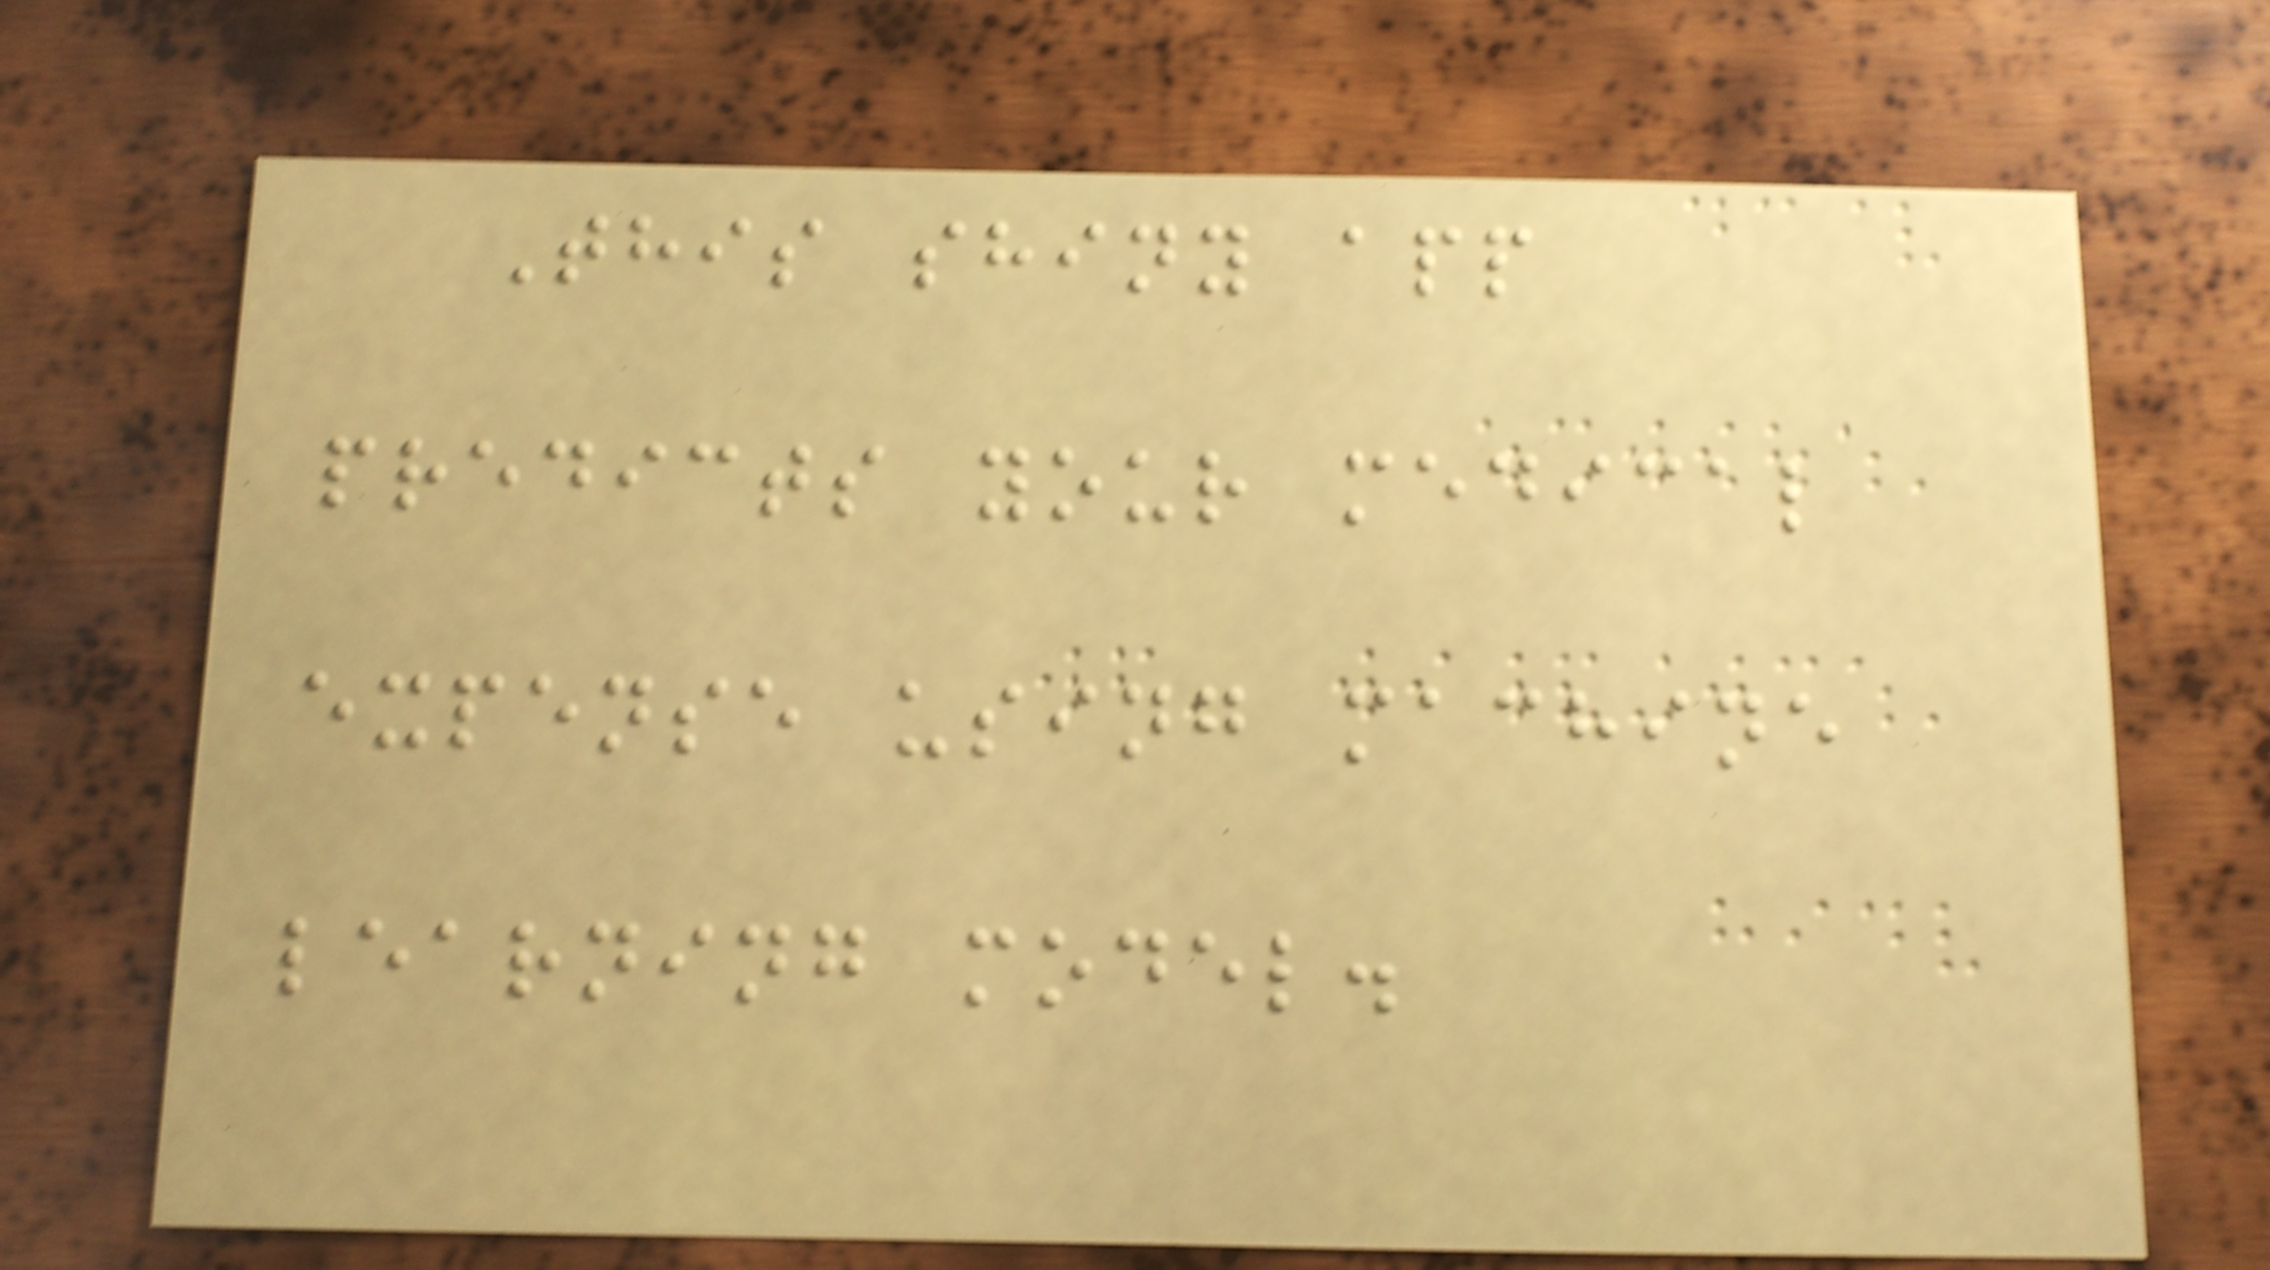This shiny app
predicts your medical
expense using machine
learning model.
